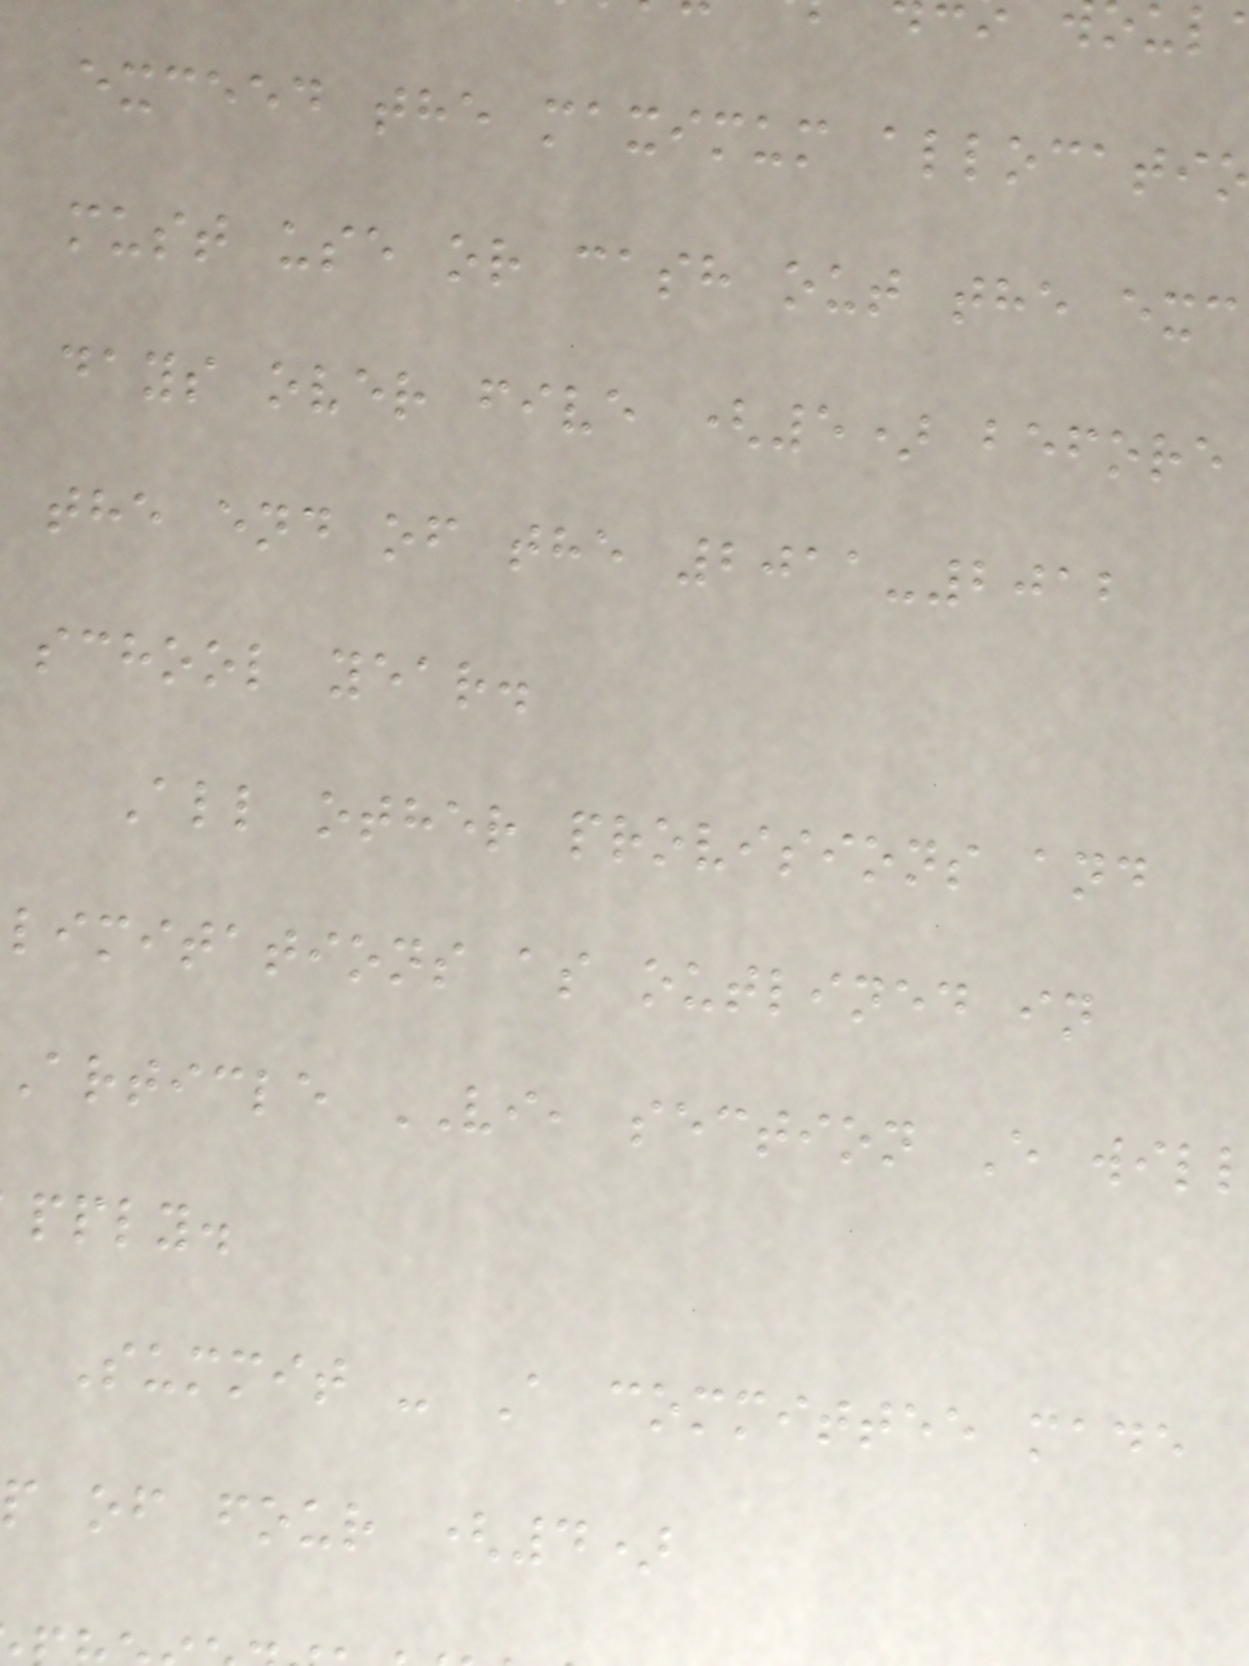exceed the maximum allocati
must use or cash out the exc
days over five (5) before
the end of the 2011-2012
school year.
All other provisions and
limitations as outlined in
article VI, section E wil
pply.
Summit - A committee made
p of four (4)
